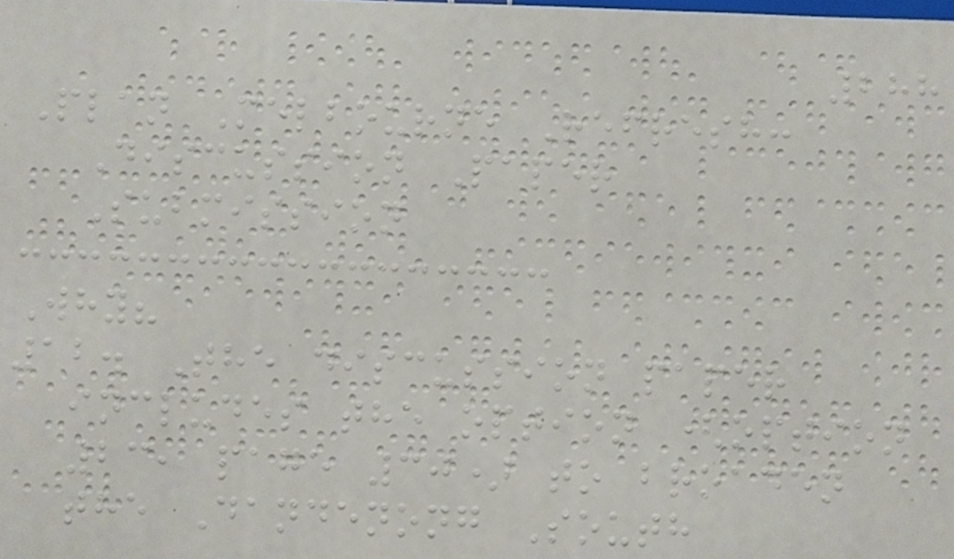288
Plan Melbourne Refresh:
Discussion Paper
Submission
Why?
12. The discussion paper
includes the option (option
23, page 30) to broaden
the Dandenong South
